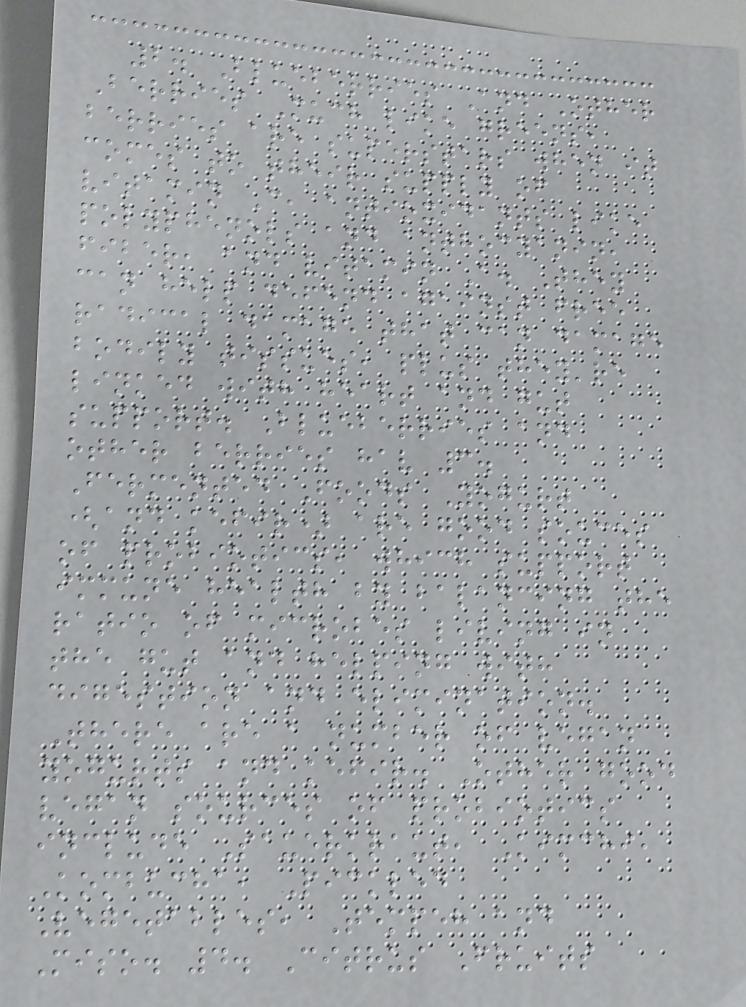2. Blueberries And Other
Berries Much like greens,
berries are superstars when it
comes to their supply of
vitamin C, antioxidants like
polyphenols and anthocyanin,
fiber, and vitamin A. They
can help defend against free
radical damage that can damage
bodily tissues, plus they're
linked with heart and gut
support. Blueberries and
other berries hav 3.
Fermented Foods Yogurt
(and kefir) are good souces
of probiotics, which support
immune health by balancing the
ratio of microbes living in
the gut and helping with
digestion and elimination.
There are a number of vegan
yogurts and kefir. Other good
vegan sources of probiotics
include Sauerkraut, Kimchi,
Kombucha, Pickled
Vegetables, Tempeh and
Miso. 4. Citrus Fruits
